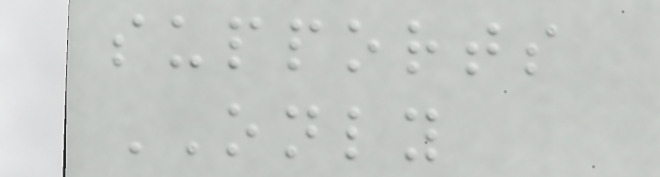supports
ONLY
